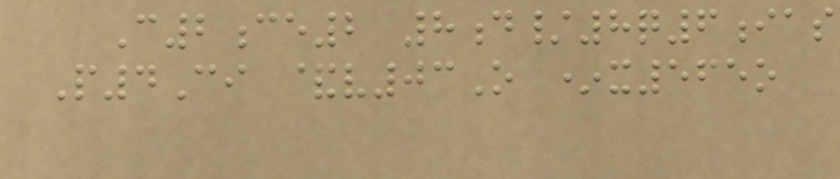C2ce2 8d/8q6ias
P4Ci &v03O *x565o
